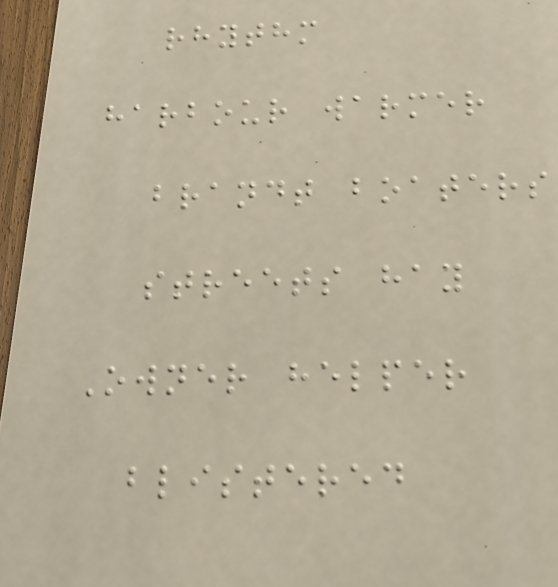rhythm
harbour warmer
brandt boaters
streets hay
Owner helper
blistered
